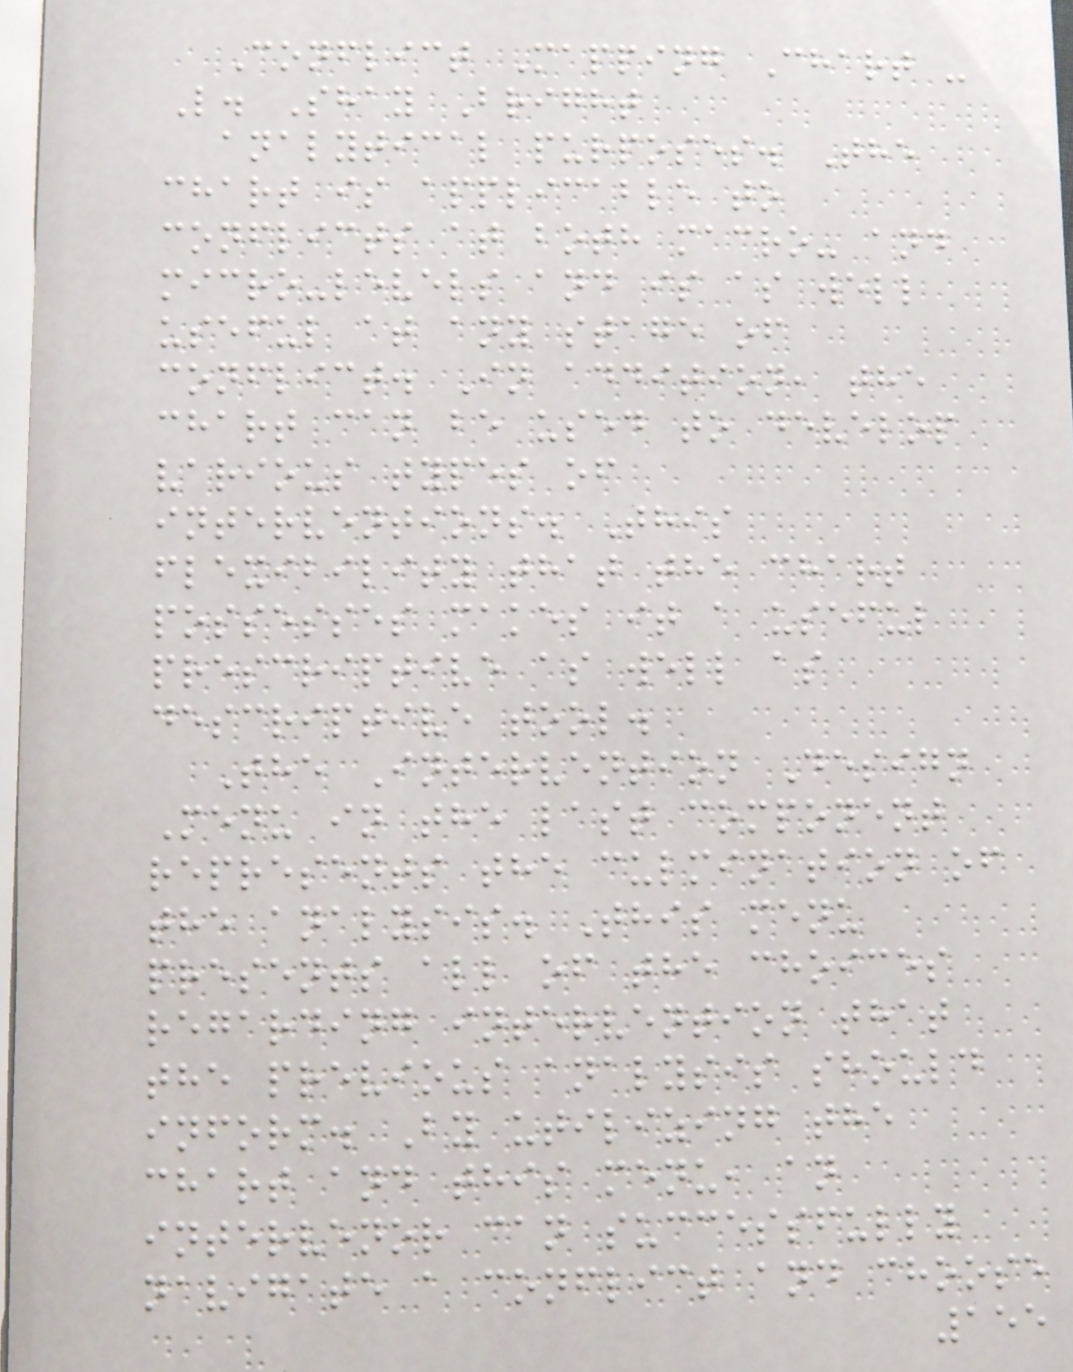Conflict Mapping Chart -
L. Shay Bright
analytical purposes. The
chart is applicable to
conflicts at both macro- and
micro-levels and is as well
useful at any stage of
conflict. In addition, the
chart can be used to develop
various types of
interventions. This
flexibility that the chart
possesses makes it a useful
prescriptive as well as
descriptive tool.
The Intervention Design
Menu in the last component
represents the culmination of
the analysis. This menu
presents all of the choices
regarding intervention that
the previous analysis should
inform. By utilizing the
chart and this menu, an
intervenor can successfully
navigate a conflict and choose
155
